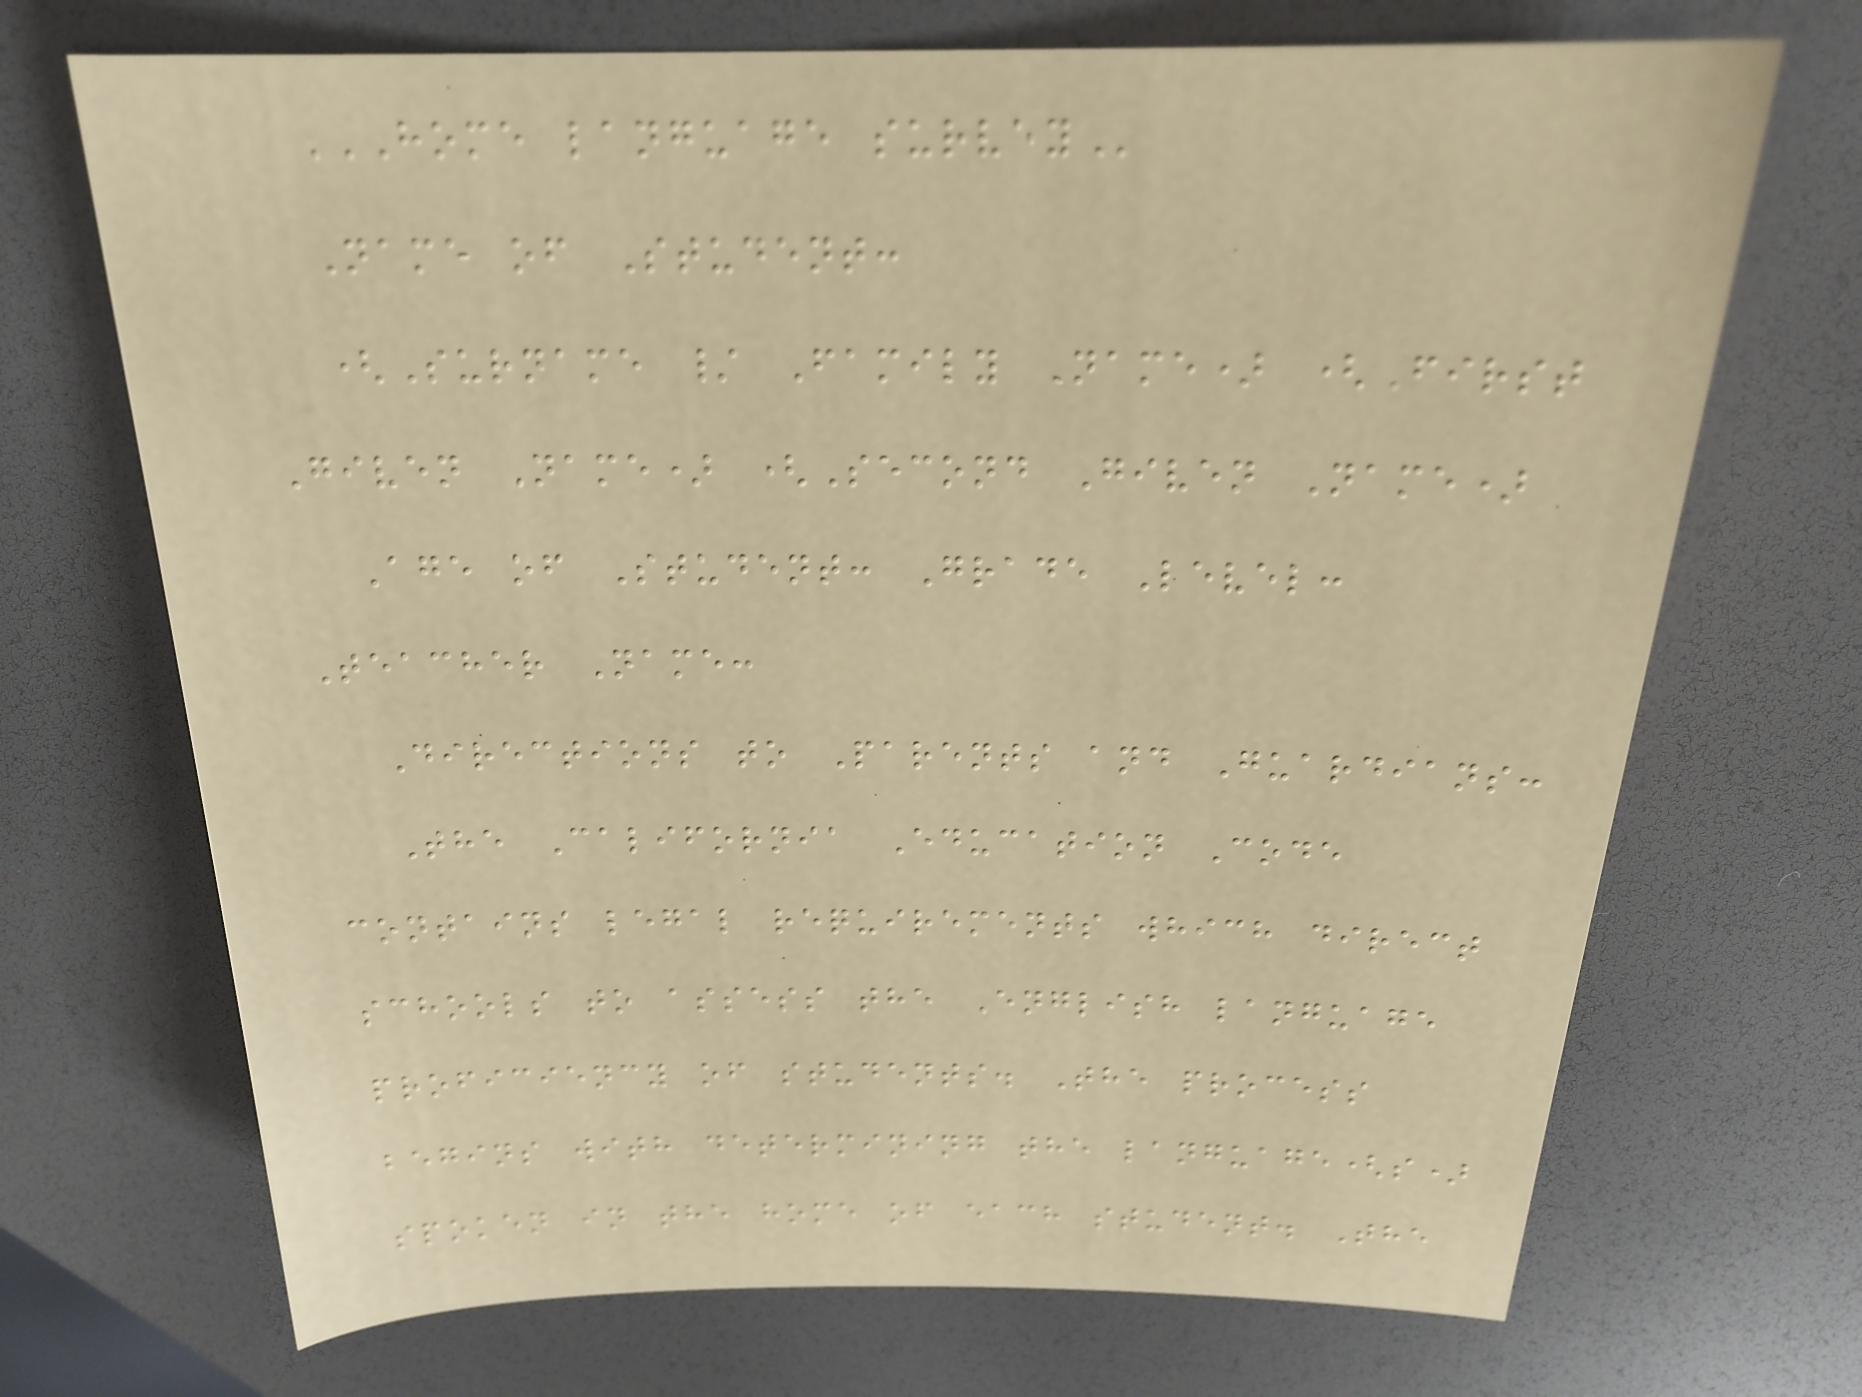HOME LANGUAGE SURVEY
Name of Student:
(Surname / Family Name) (First
Given Name) (Second Given Name)
Age of Student: Grade Level:
Teacher Name:
Directions to Parents and Guardians:
The California Education Code
contains legal requirements which direct
schools to assess the English language
proficiency of students. The process
begins with determining the language(s)
spoken in the home of each student. The
